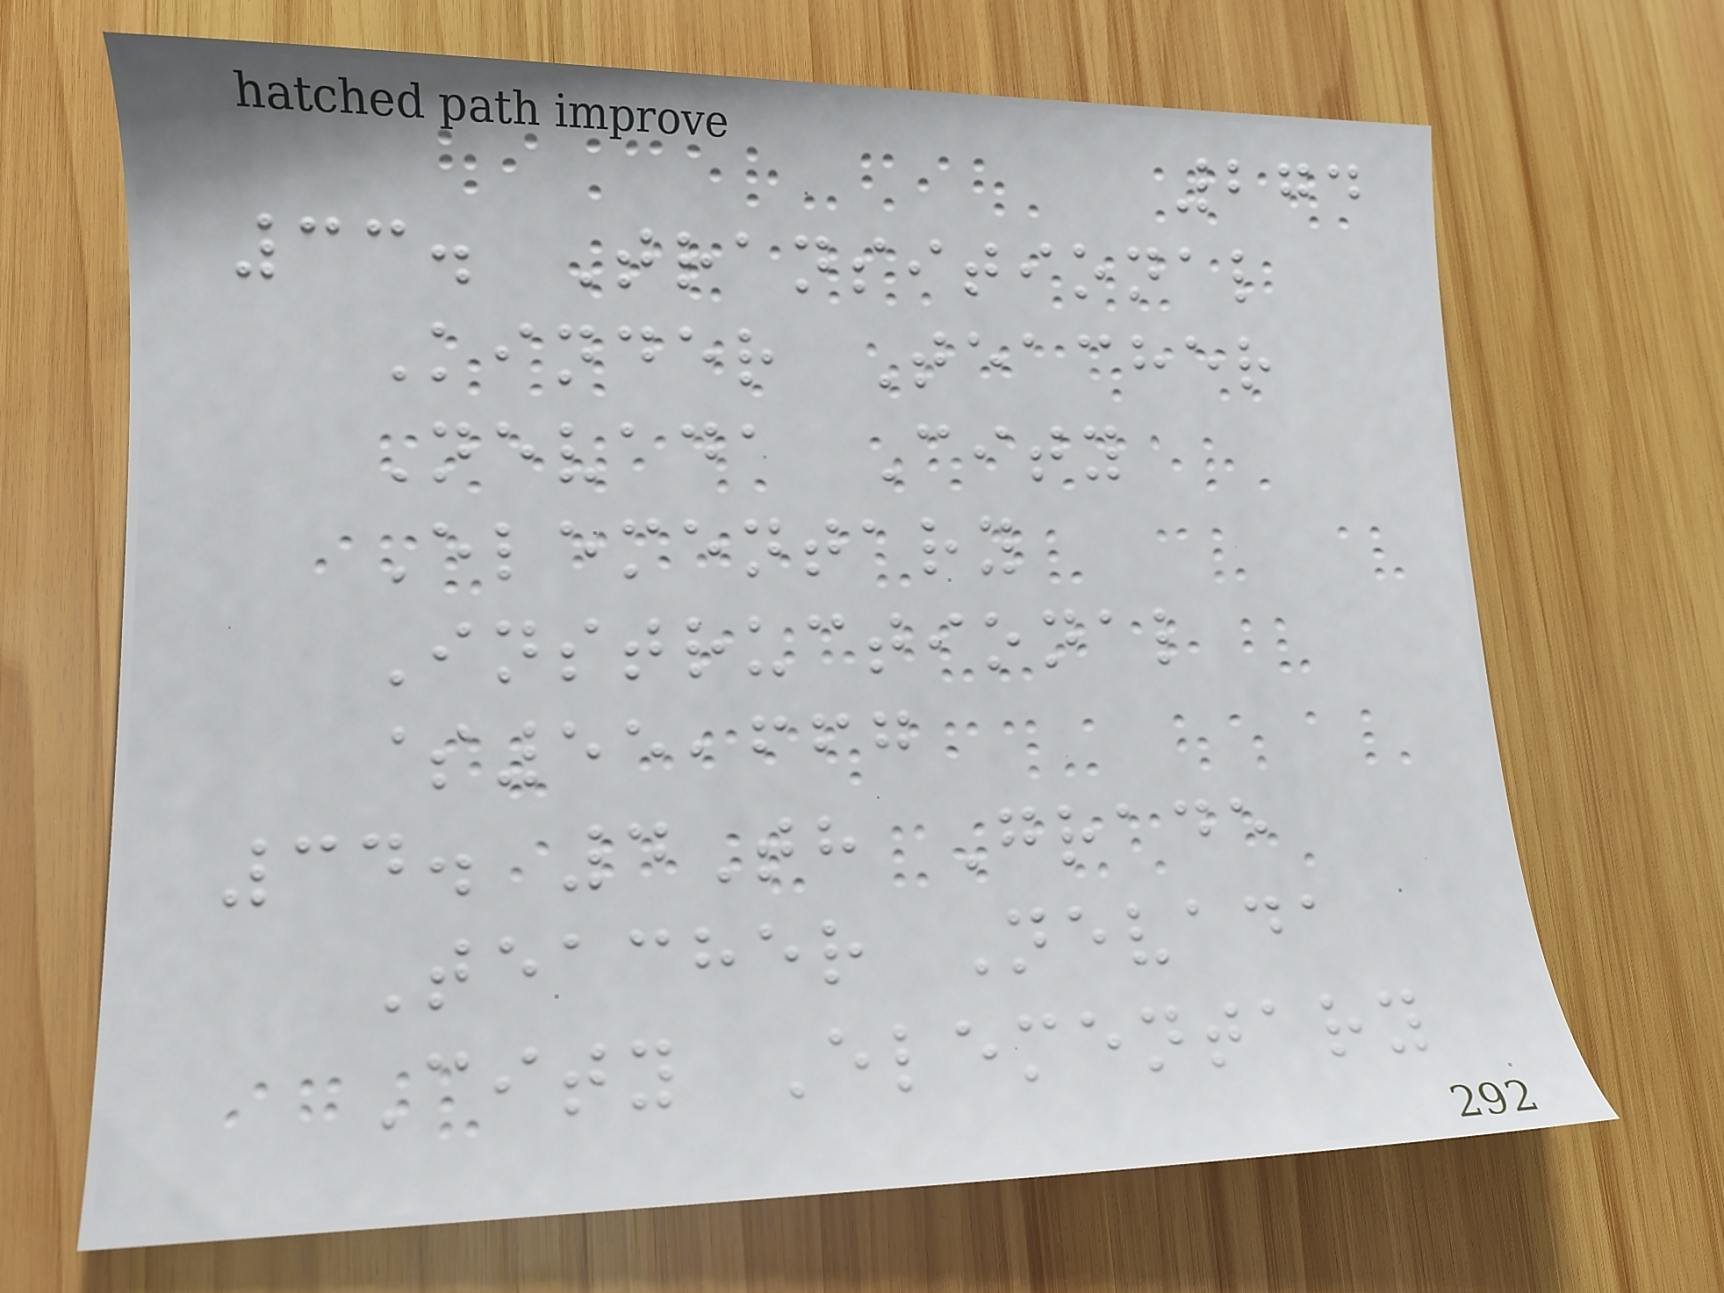274
33. Transitional
Kinder Teacher
Nevada City
Elementary
Instructional
$55,667
34. 4Th Grade
Teacher Nevada
City Elementary
